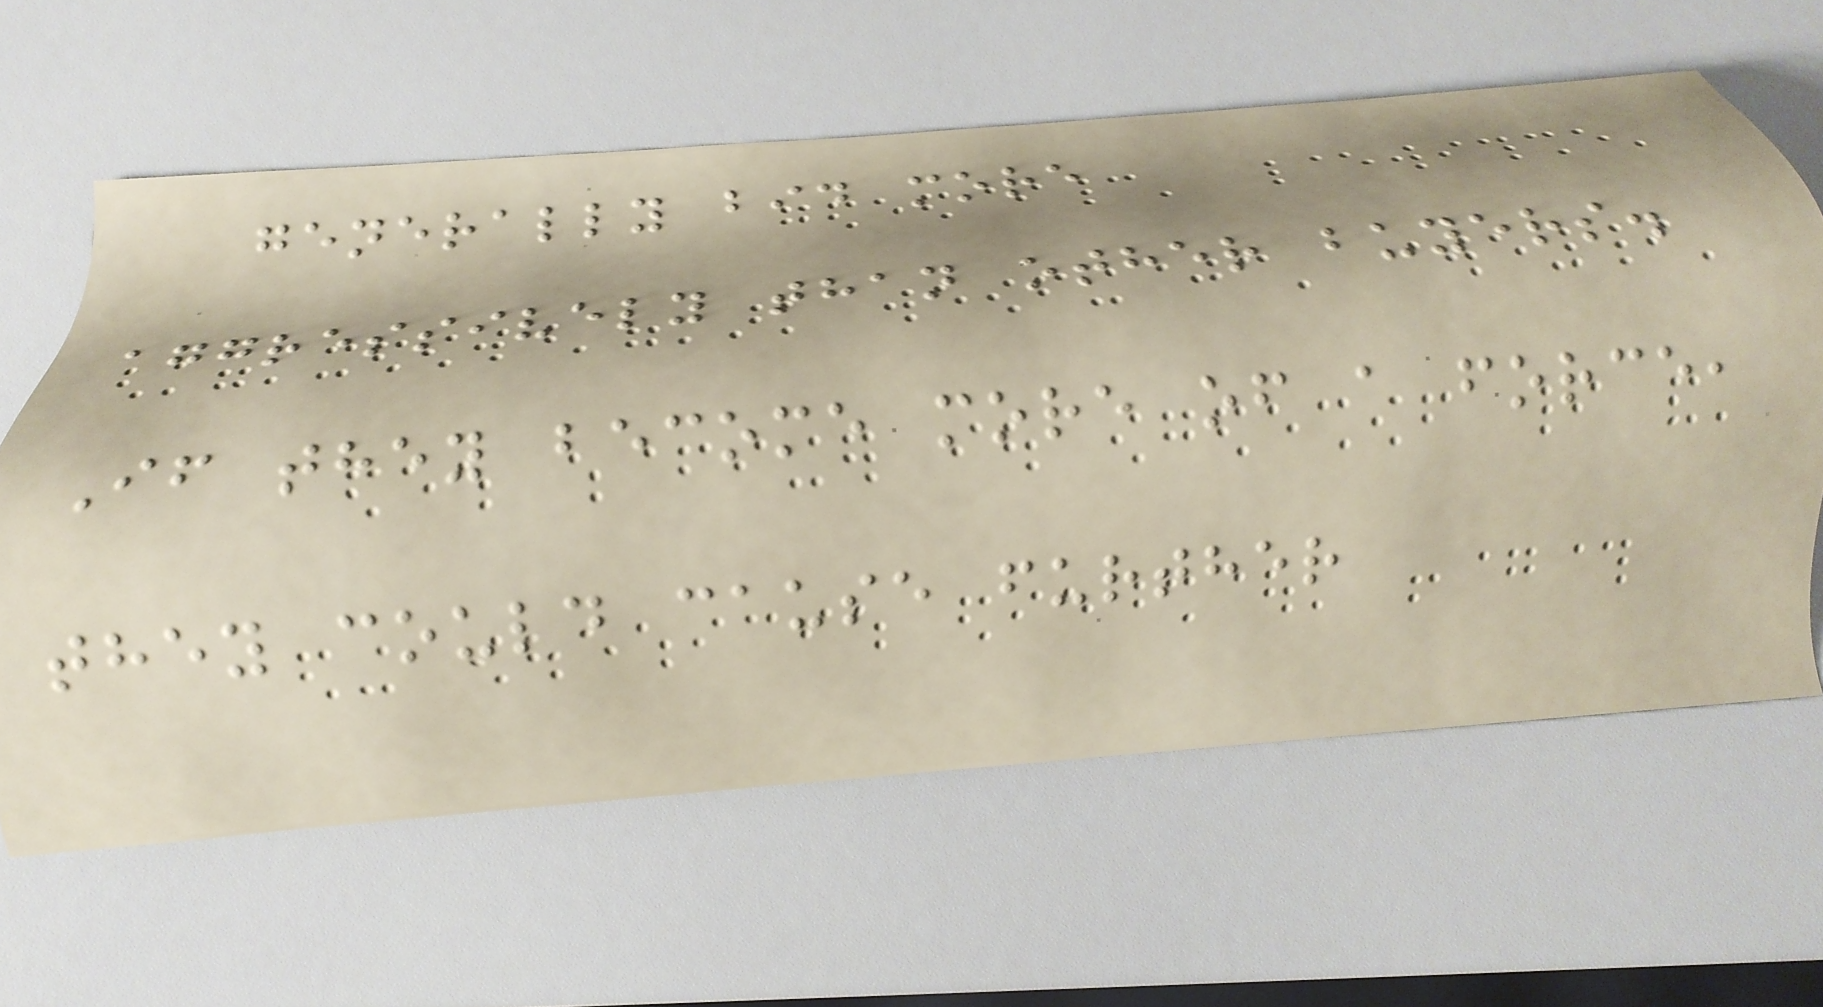generally bid more
aggressively than other buyers.
If they become more of a force,
they could cause further
